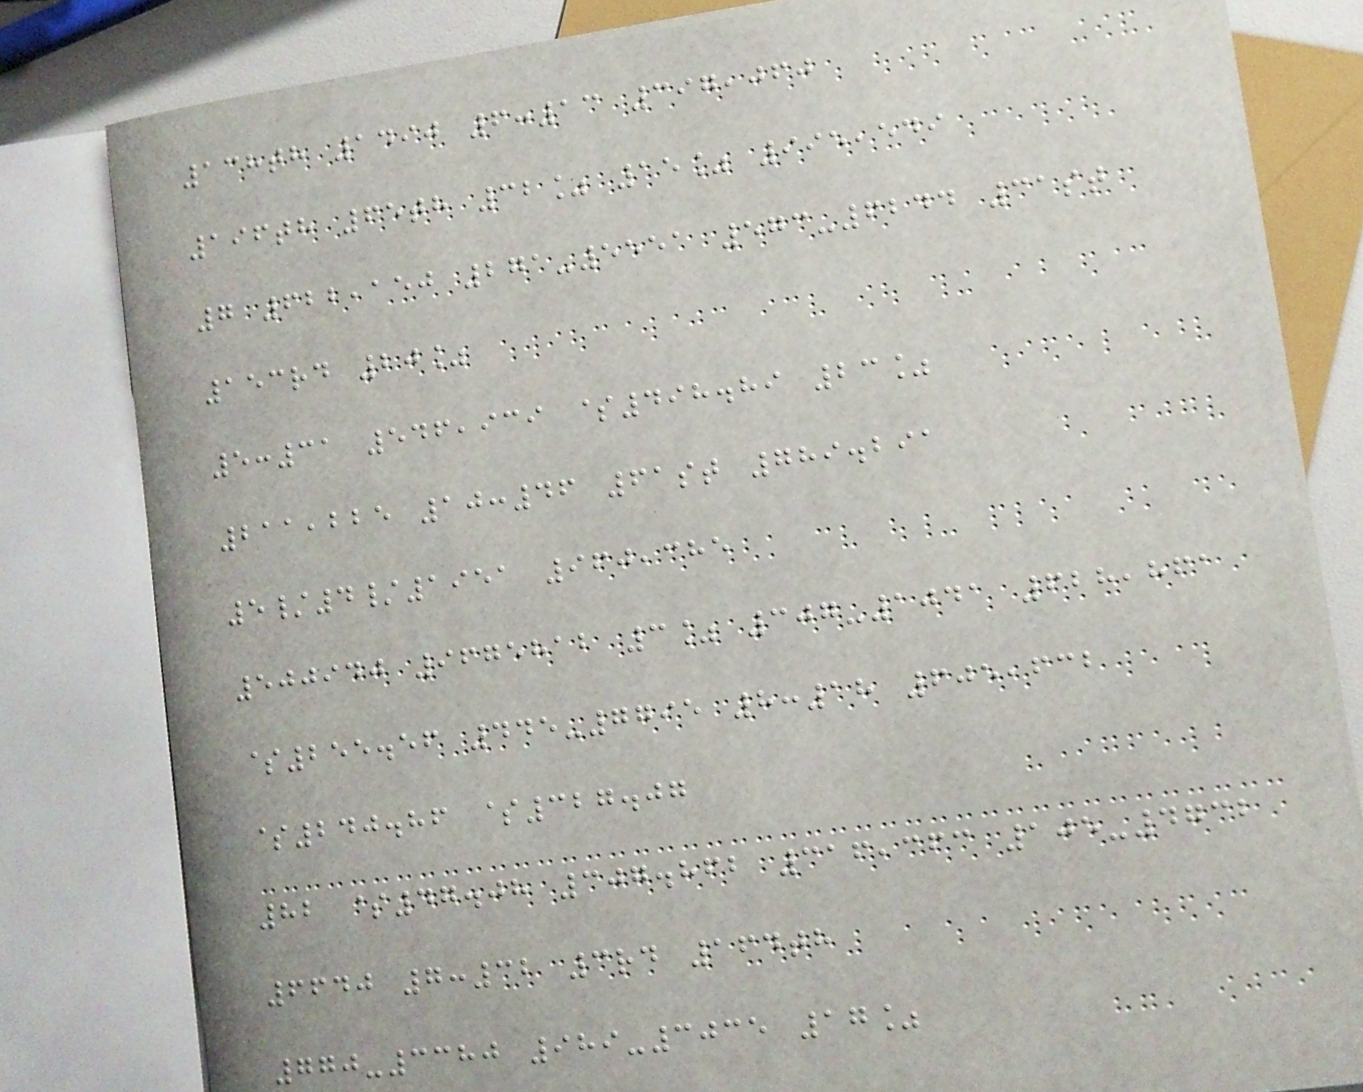138th 1490 6:13 397,060
196th 65th 32% 15% 995,549
7 622,150 271-5551 573-6244 31st
153rd 20%
5:31 546,939 $498.89 23%
211,225 10:46 61st 789.291
5/4/1951 960,385
500940 9675812 3% 307-1041 628,861
$255.56 445-7795 8:18 605,632
$240.86 $327.07
82 $47.08 307.862 316,363 105-4732
6640 7:32 3rd 164th
770-3380 989-3035 17%
